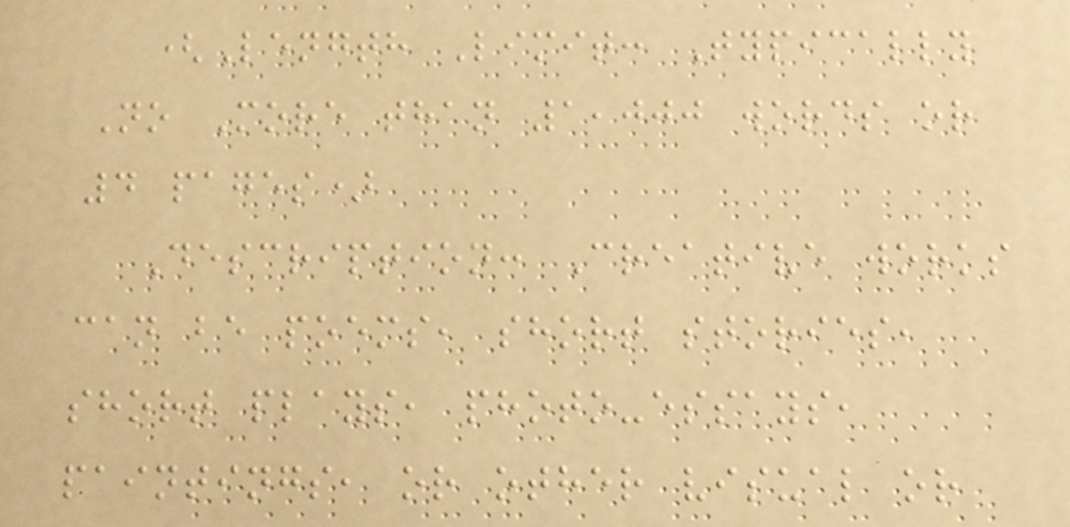(Length Limit: Typically
No More than 1,000 words or
4 pages)
Description: Creative works
can be poems, short stories,
short plays, photo-essays,
paintings, or other visual or
